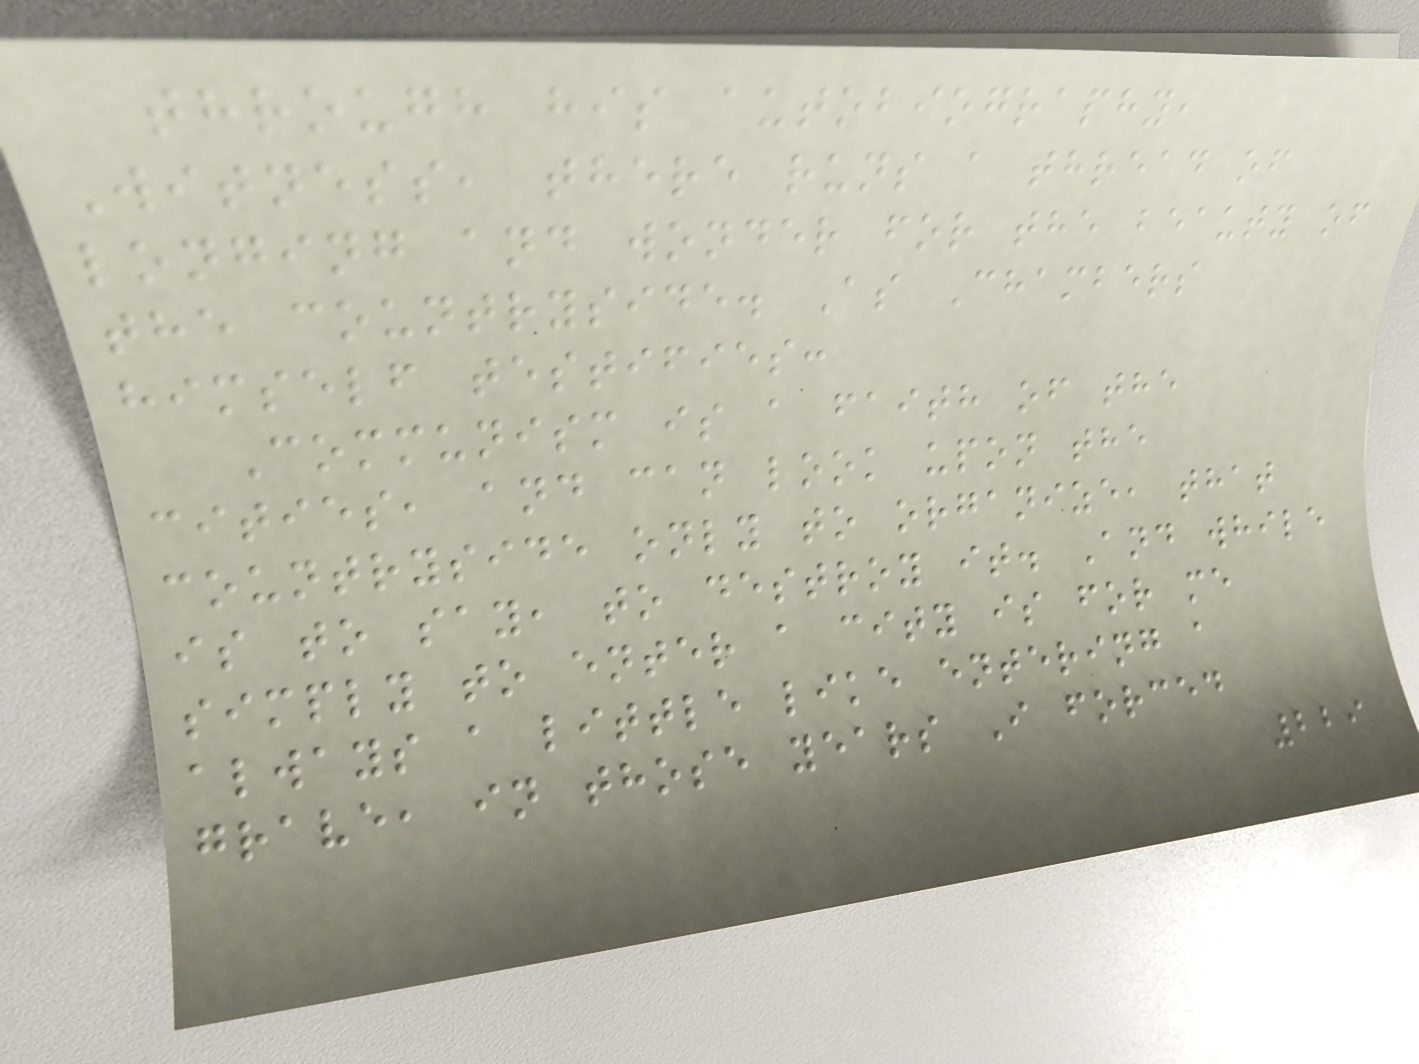through his autobiography,
Witness, there runs a thread of
longing and wonder for the beauty of
the countryside. As Chambers
himself testifies:
Communism is a faith of the
cities, and can look upon the
countryside only to organize, that
is to say, to destroy it. And while
simply to enter a city is for me
always a little like entering a
grave, in those years I forced
229
